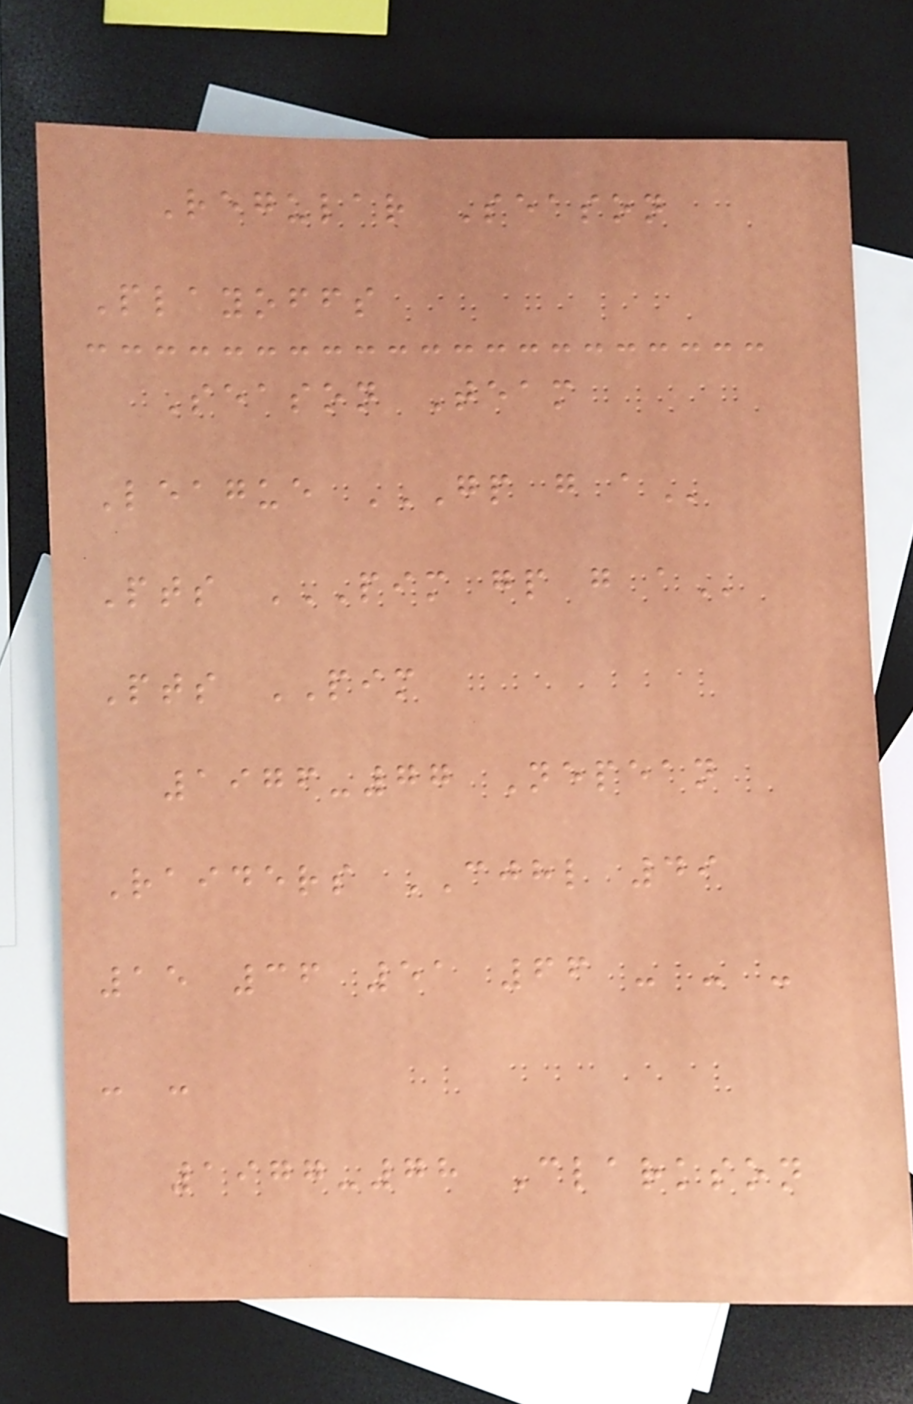Regular Season
Playoffs
Season Team
League GP G A
Pts PIM GP G A
Pts PIM
1976-77 Nepean
Raiders CJHL 49
15 36 51 66 - - -
- -
1977-78 Clarkson
